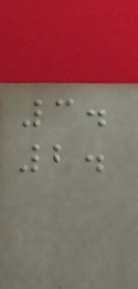3.
2.
